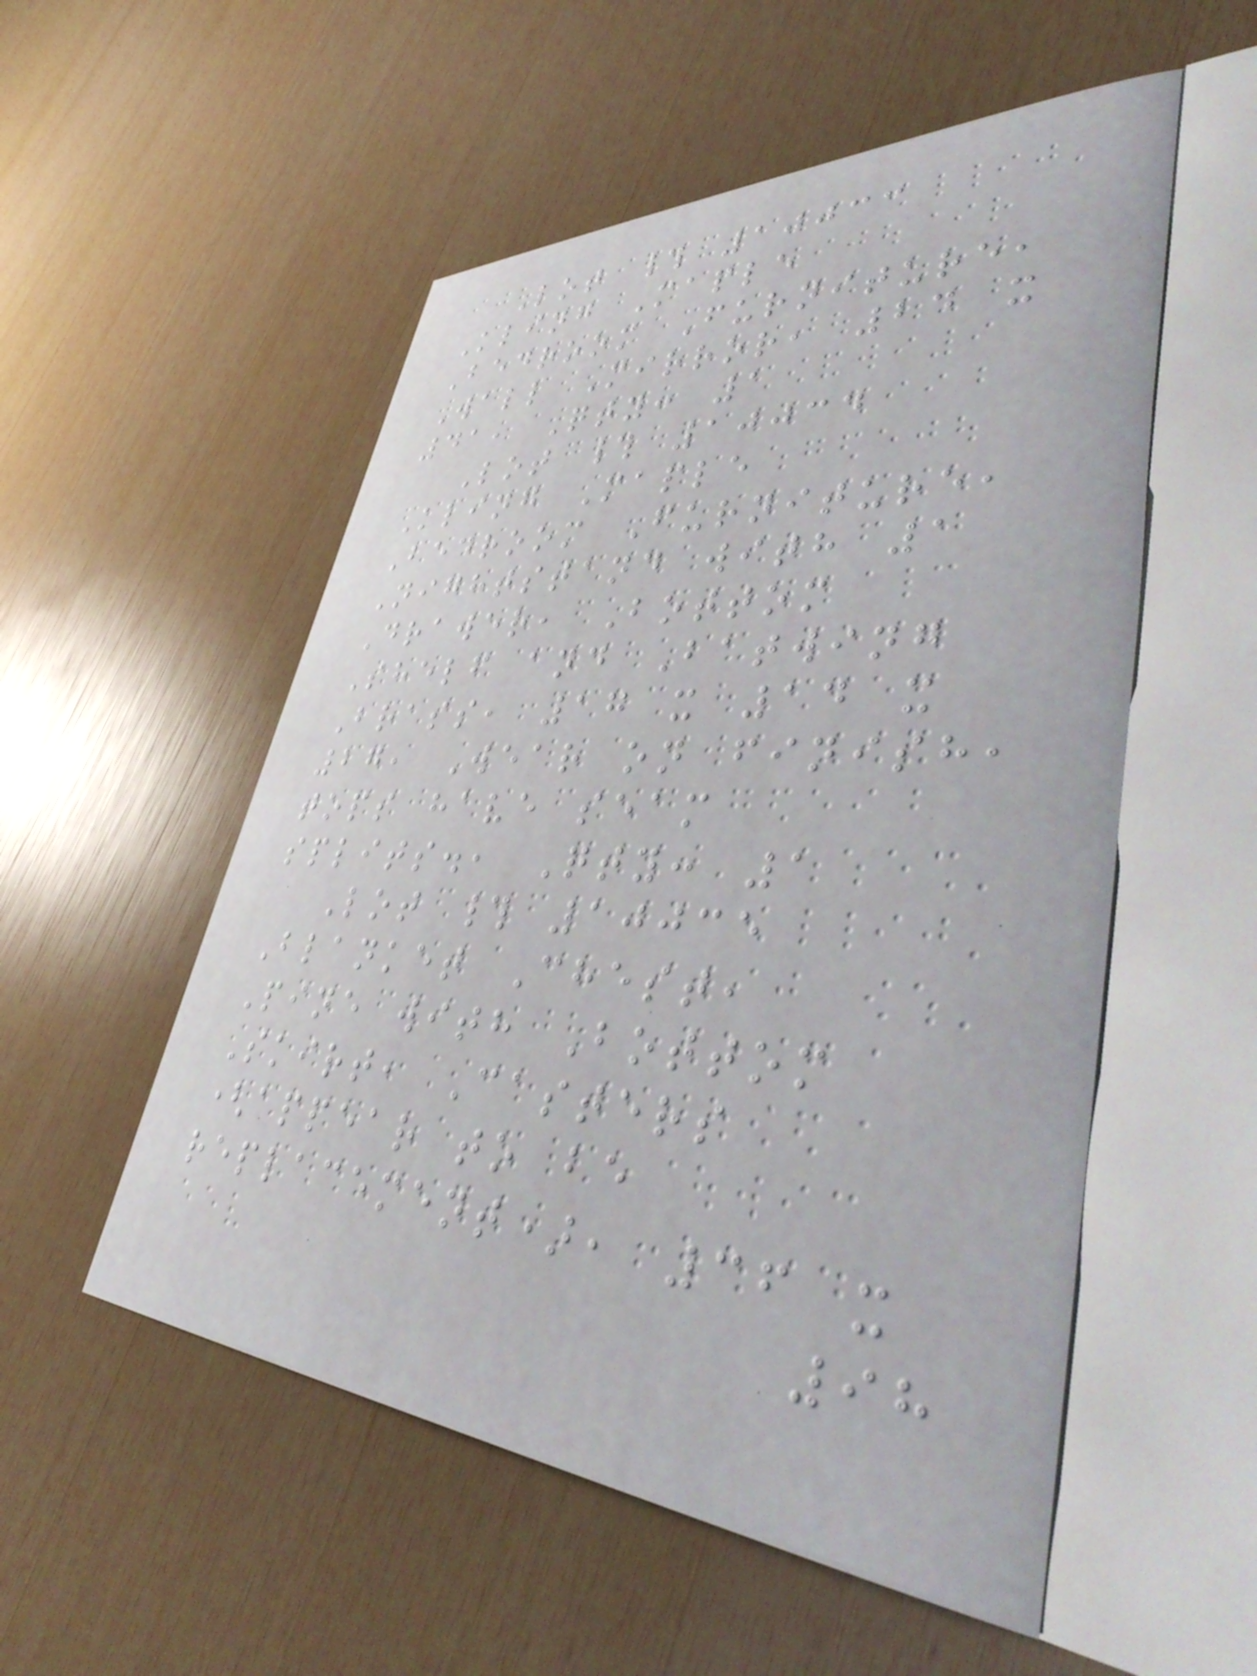Lot # 10033
Kling Maple
Bedroom Furniture,
Wall Mirror, 24 x
41, Qty: 1
Lot # 10034
Kling Maple
Bedroom Furniture,
Nightstand with 1
Drawer, Bottom
Shelf and Batwing
Brass, 17 x 14 x
27, Wear on finish,
tops have seam
splits., Qty: 1
Lot # 10035
Blanket Chest,
Pine with Bottom
Skirt, Casters
(appear to be
replacement), 36 x
98
